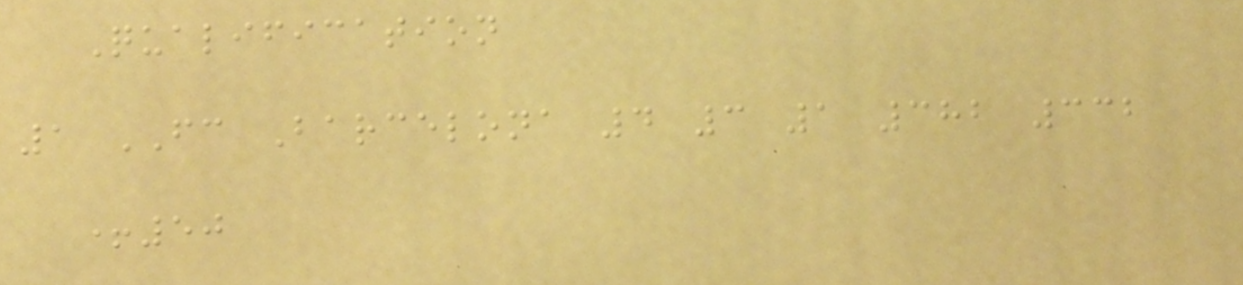Qualification
1 FC Barcelona 4 3 1 382 332
+50
